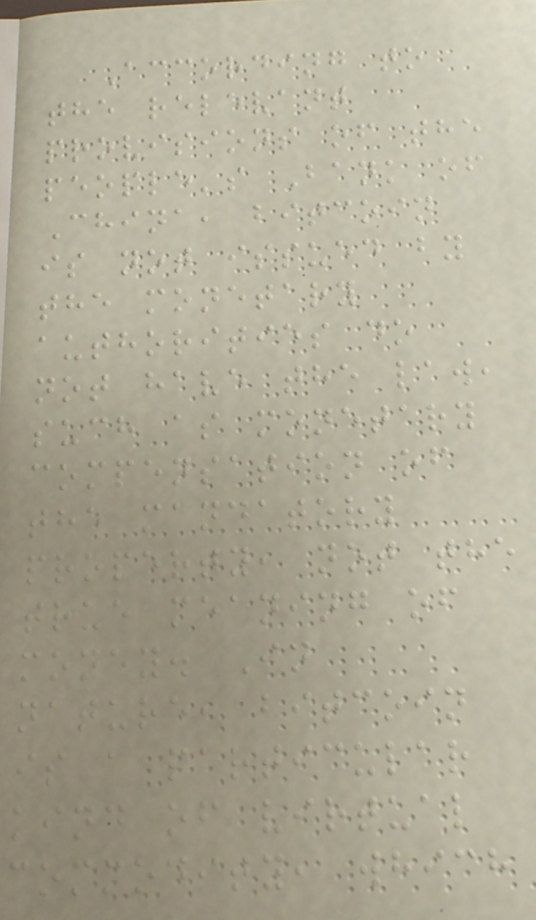According to
the relevant
provisions of the
people's Bank of
China, bitcoin
is not issued by
the monetary
authorities do
not have the law,
such as monetary
compensation of
the mandatory
property, not the
true meaning of
money. In
nature, bitcoin
is a particular
kind of virtual
commodity, which
